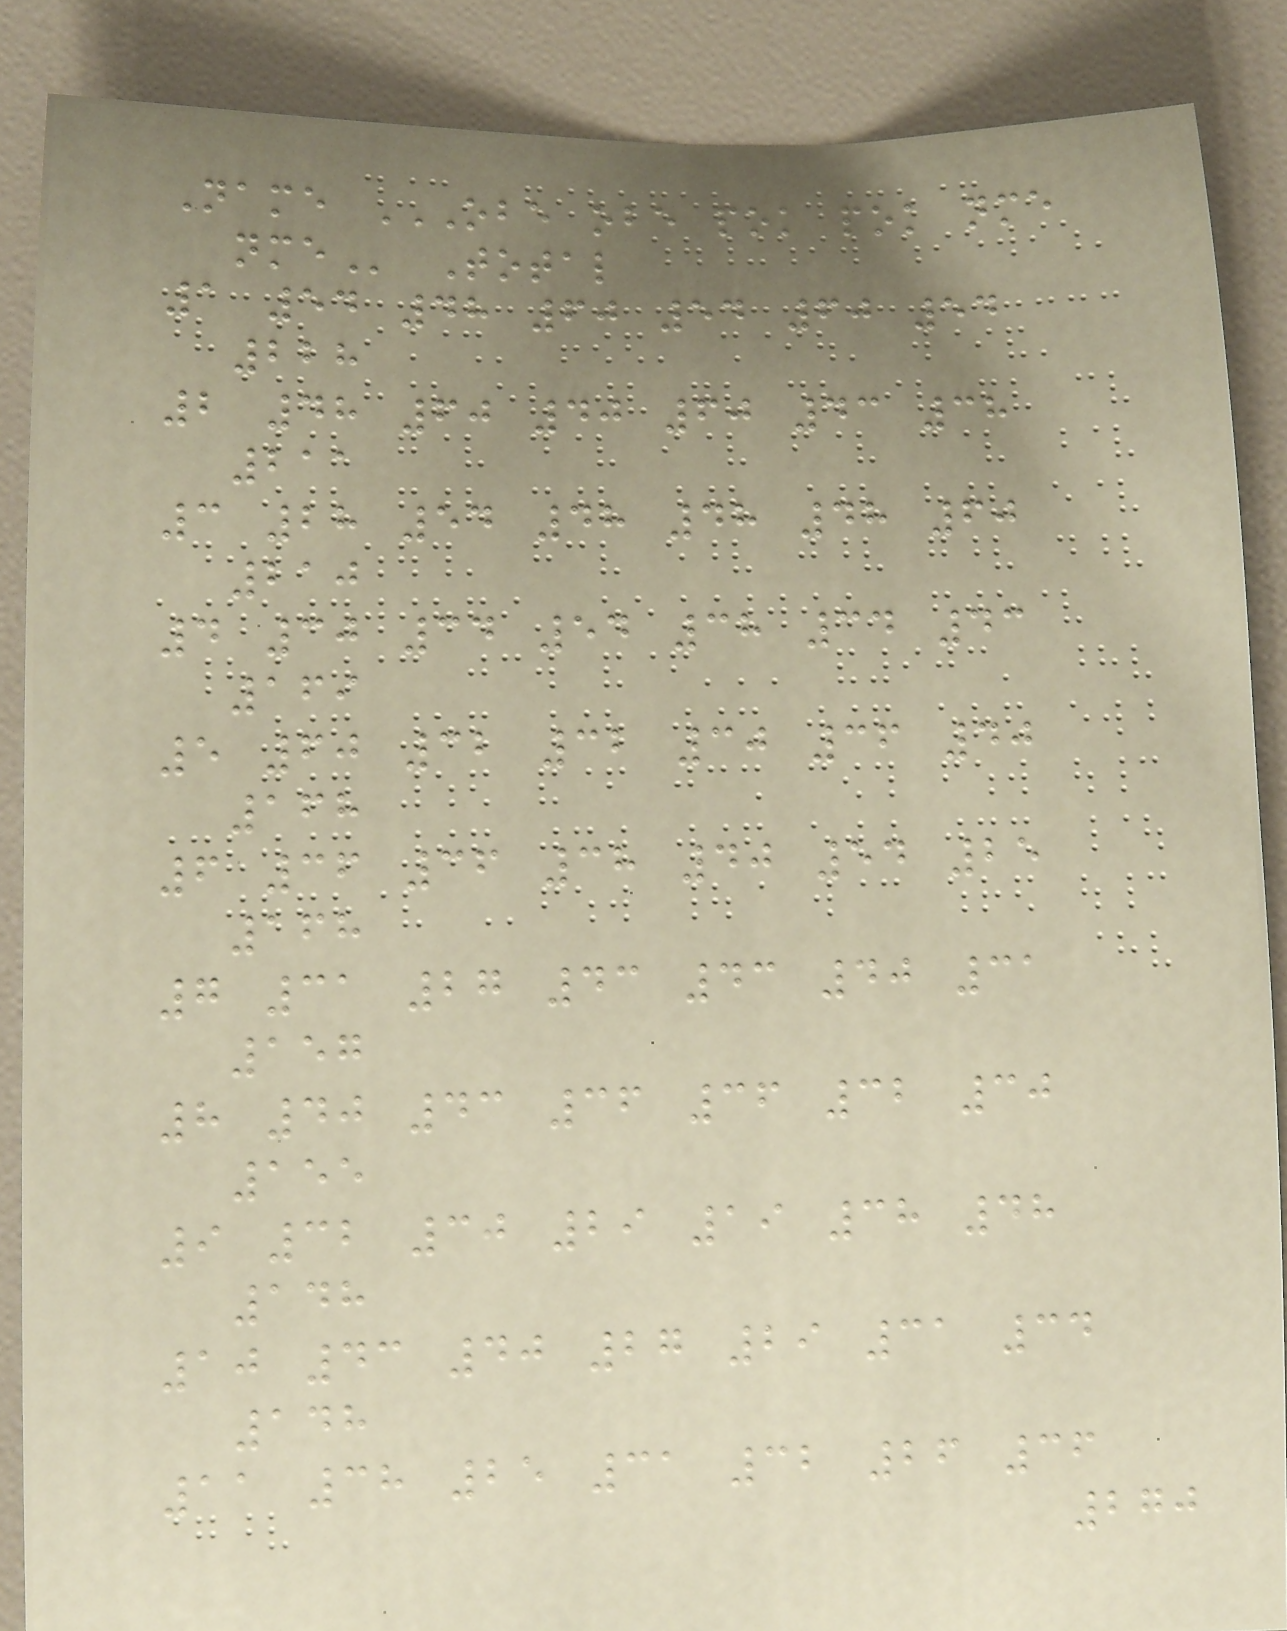Name OBE OBE POK POK NME
NME Total
1 54 48 60 54 60 54
228
2 48 60 40 60 43 38
211
3 28 54 48 48 48 60
210
4 30 34 54 38 34 43
169
5 60 32 32 30 36 40
168
6 36 36 38 40 54 25
168
7 31 27 43 43 40 31
157
8 40 43 36 36 32 30
155
9 32 30 29 19 38 48
148
10 43 40 27 29 31 34
148
11 38 25 31 32 26 36
270
